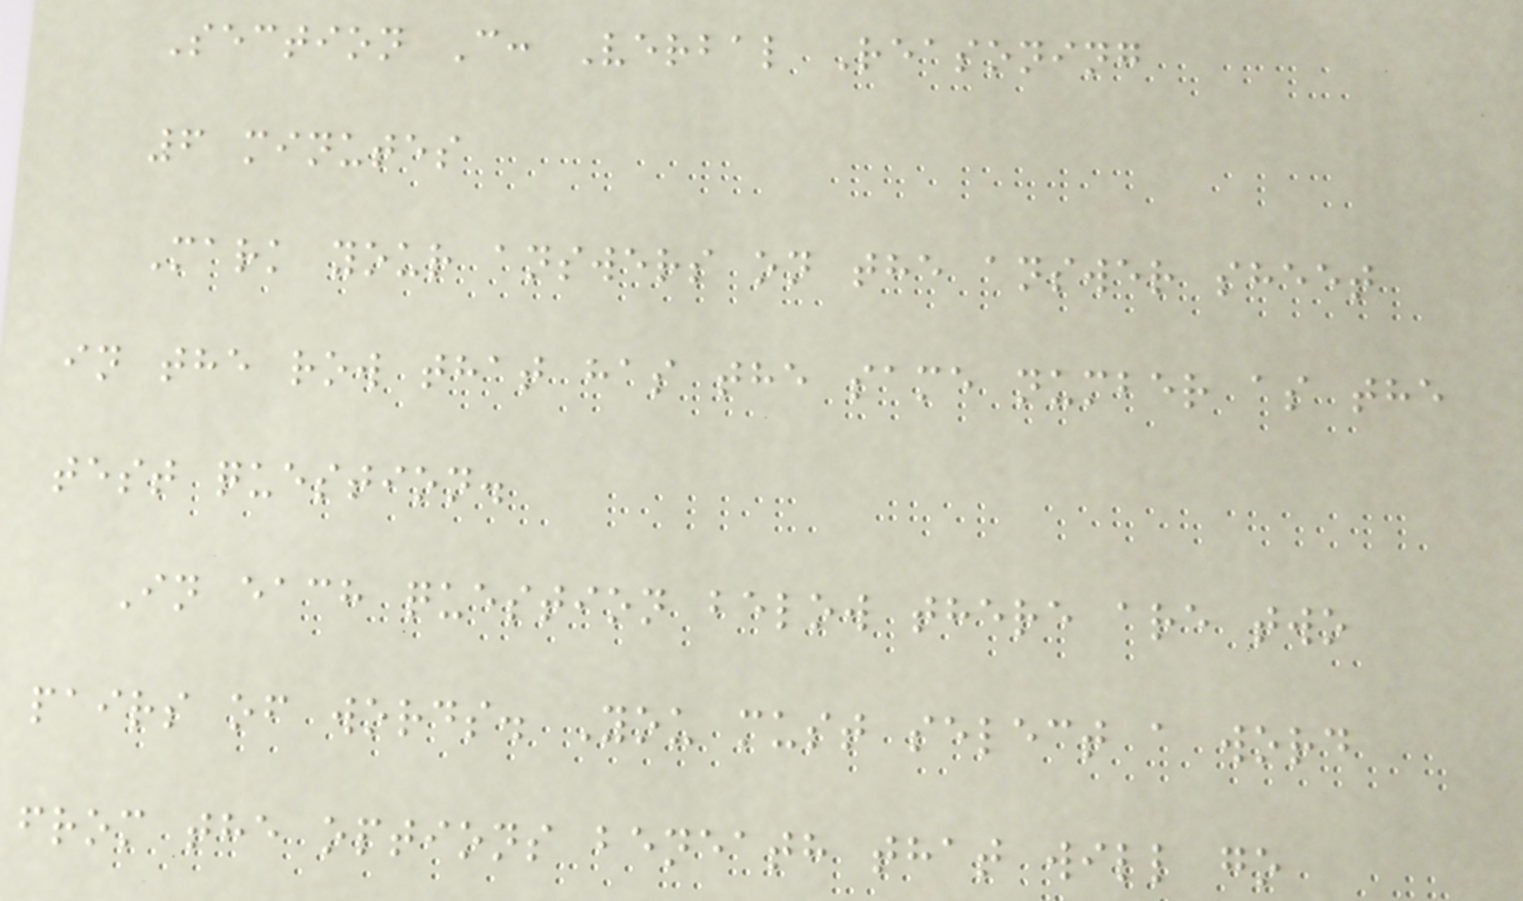Section C: Verbal Reasoning
6 minutes
Mark your answers on the answer sheet
in the row that has the same number as the
test question.
In each question below there are two
pairs of words. You must select a word
from the options beneath that will go
